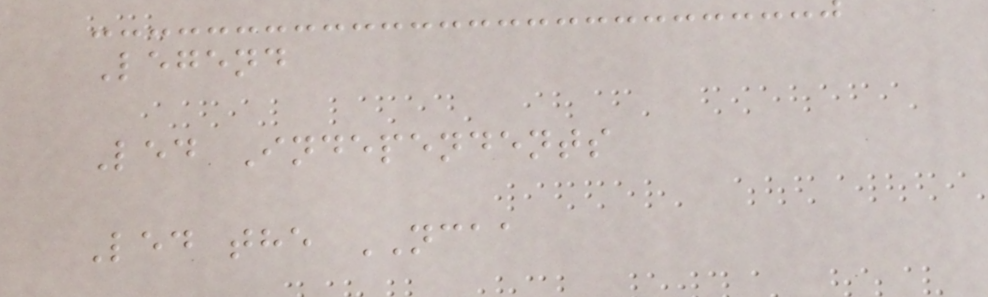Legend
Led Independents
Led the NCAA
